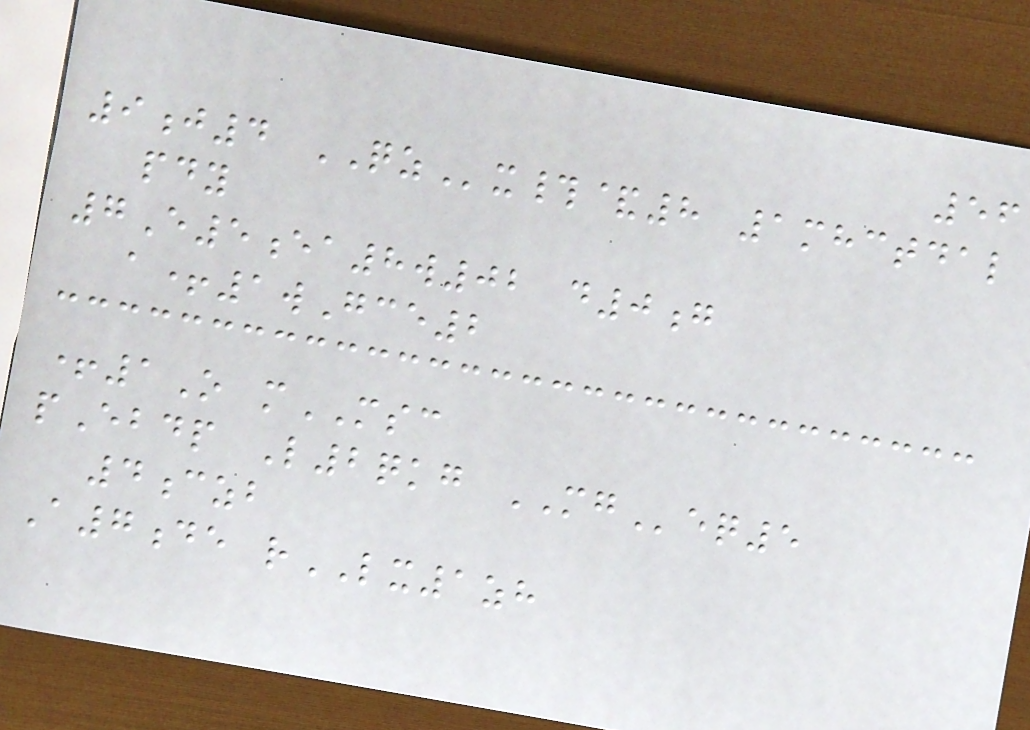56
9j4 QZx#&8 1mhctdal
pdy
7E5ea8w02 d0g
a+1wGce2
+1O mMSC
pEbdp L2qkg MGeq5
4czb
A7de rLX1zh
